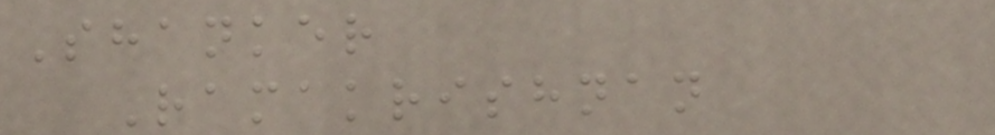Shanker
Ramakrishnan
